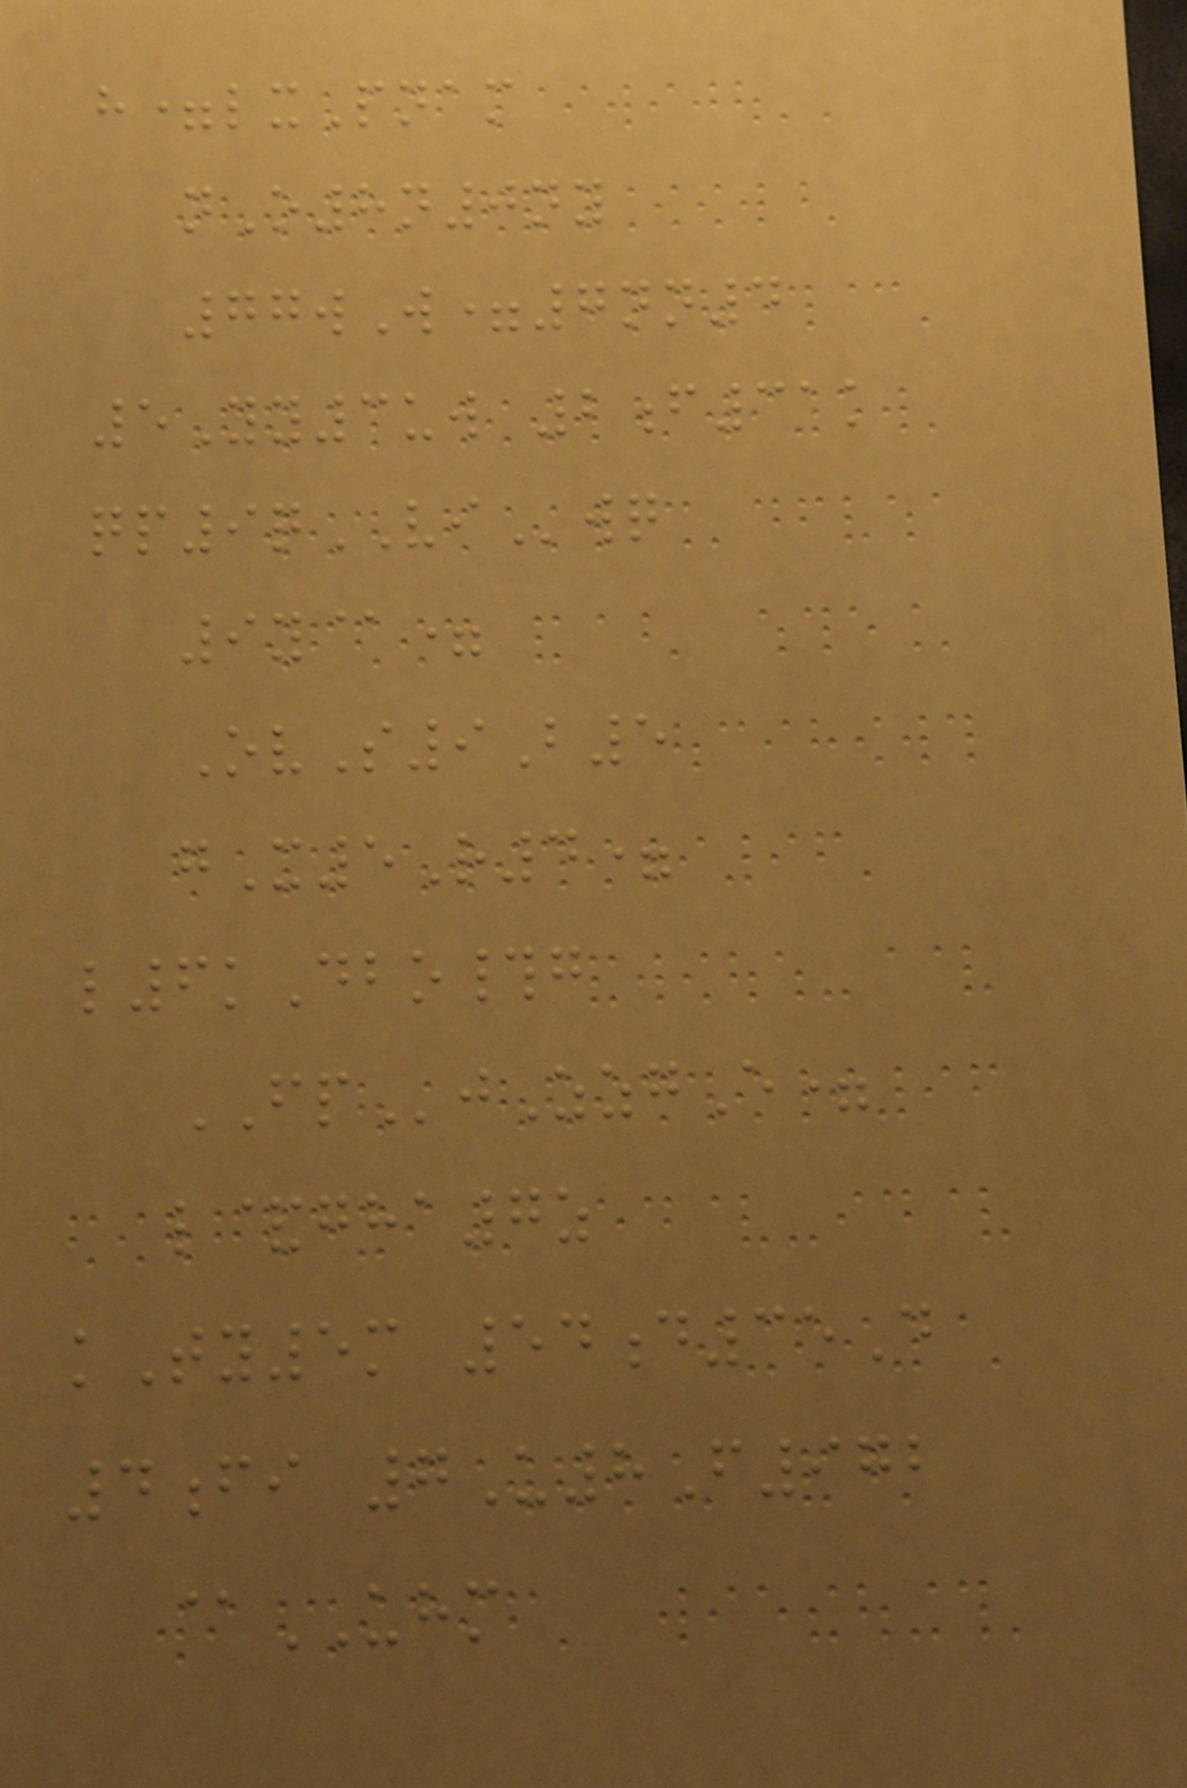h=lxPnam
nO8n0ny
77wW=7nn4
5Yy3uw 2f31k
qp9qVIwq
9y@=
OvS9B5
gX5R4=
l6kDbo#g
FPjZzgE=
l&gha7z
kTy5m 54d35D
4fi 7U8F972
@UHM
